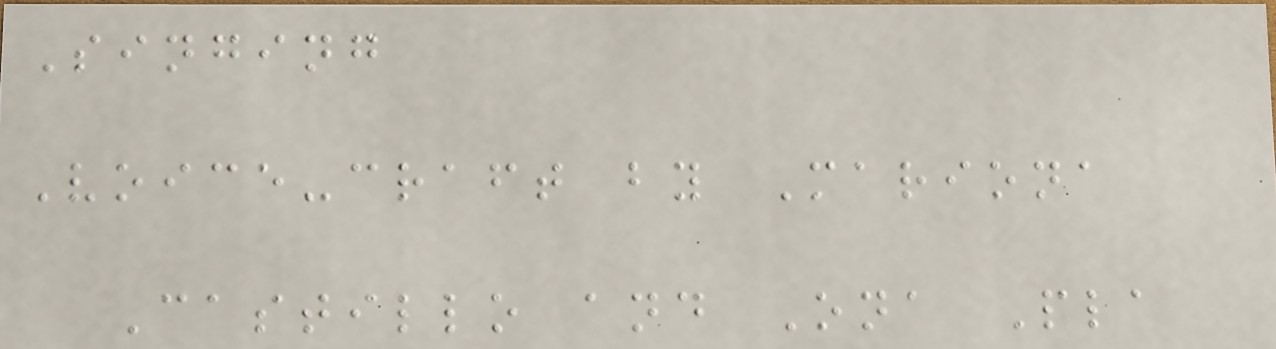Singing
Voice-craft by Mariona
Castillo and Ona Pla
